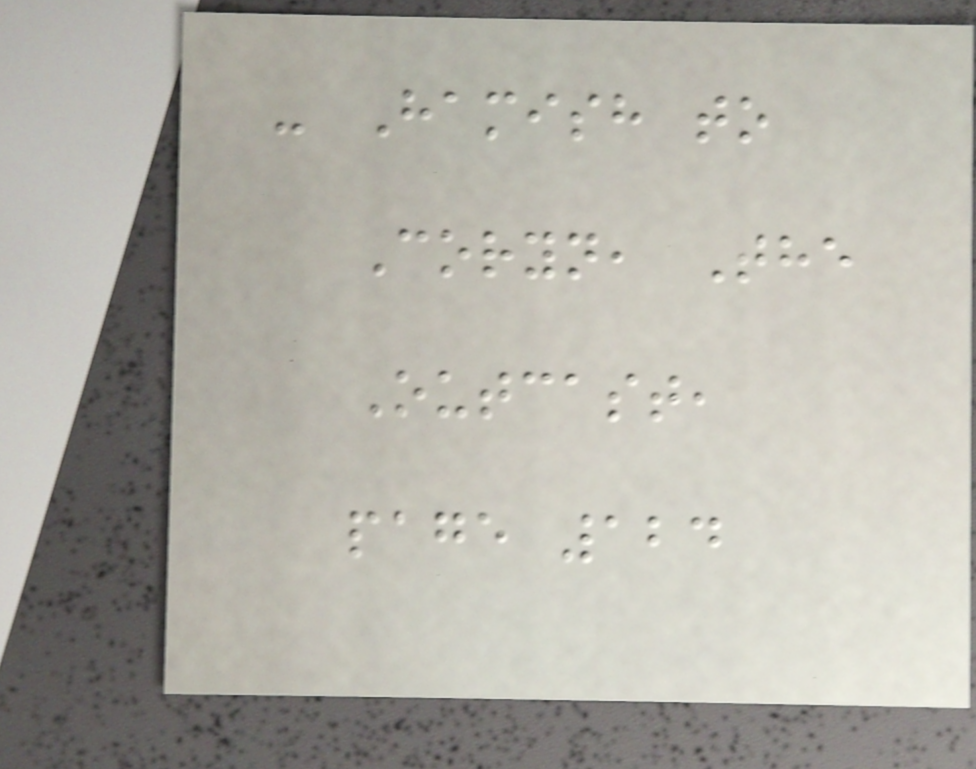- Hamish to
Coryn, The
Outcast,
page 124
